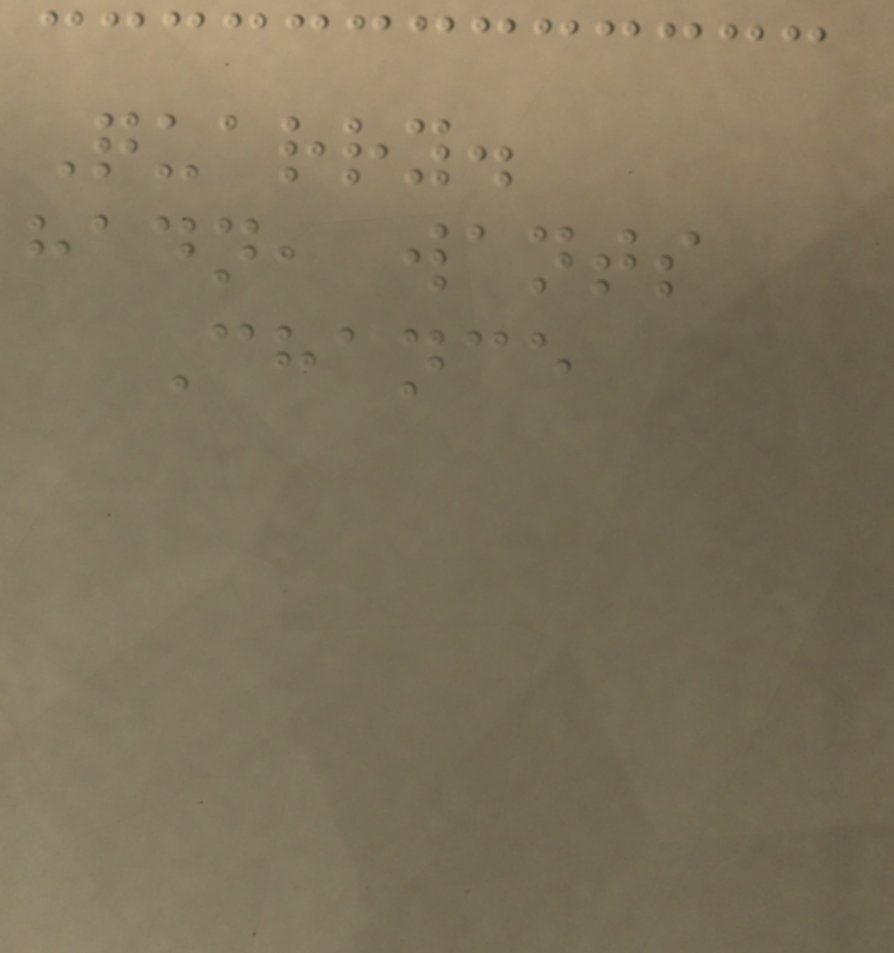Quarry.
hadn, wants
Chance
